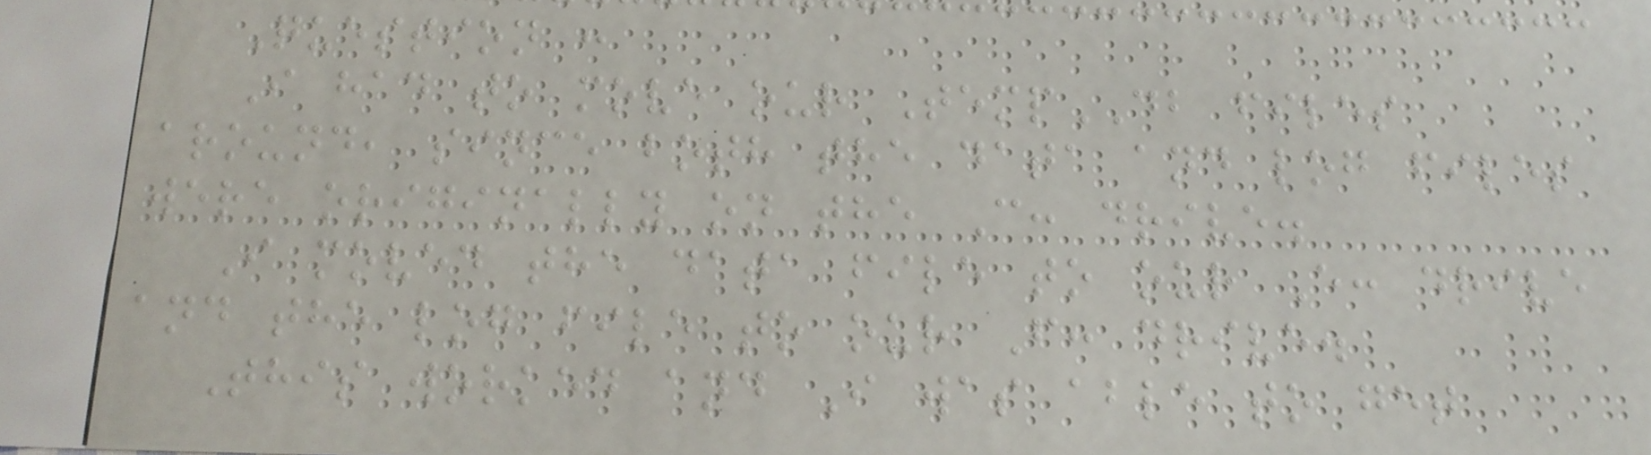Question :
I had to move our TempDB files
around, since both the data and log files
were originally on the C: drive.
I moved the data file to our E: drive
and the log file to our F: drive.
This worked and I was able to get
